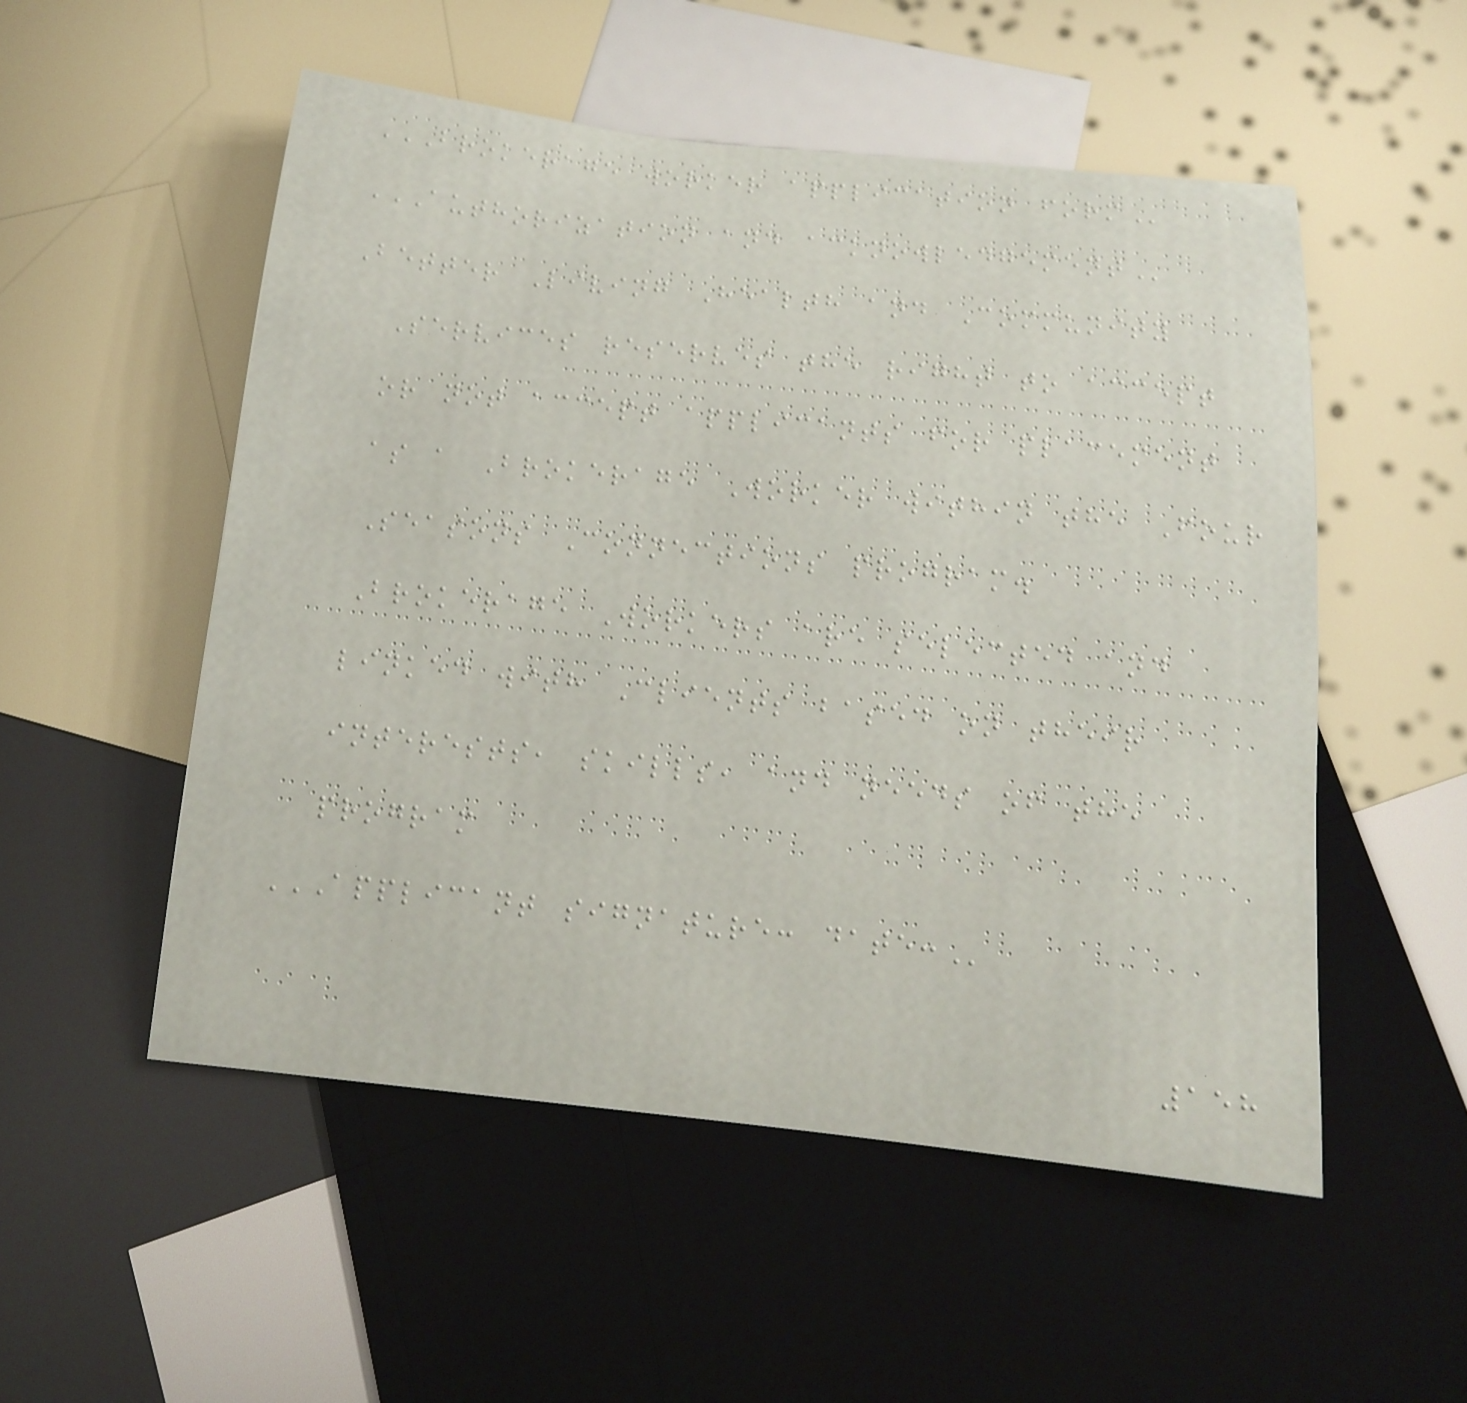BROKERAGE WORKER APPLICATION FORM
AUTHORIZATION AND ACKNOWLEDGEMENT
Better Living Health and Community
Services reserves the right to accept
or not accept applicants for placement
as a Brokerage Worker within the Four
Seasons Connections program.
Brokerage Workers are selected and
linked with Clients based on their
interests, skills, and needs of the
program
APPLICANT SIGNATURE: DATE:
158
